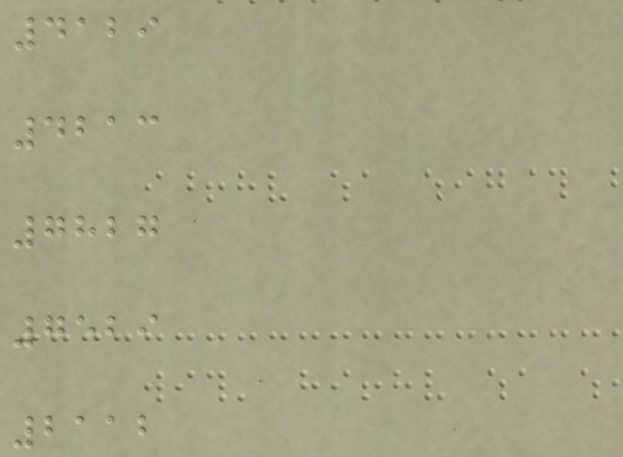4129
4213
7827
7529
2112
